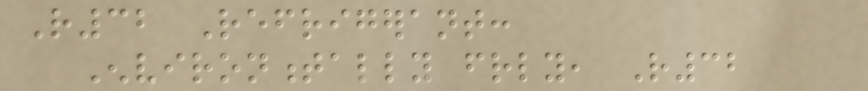R32 Refrigerant:
Environmentally friendly, R32
